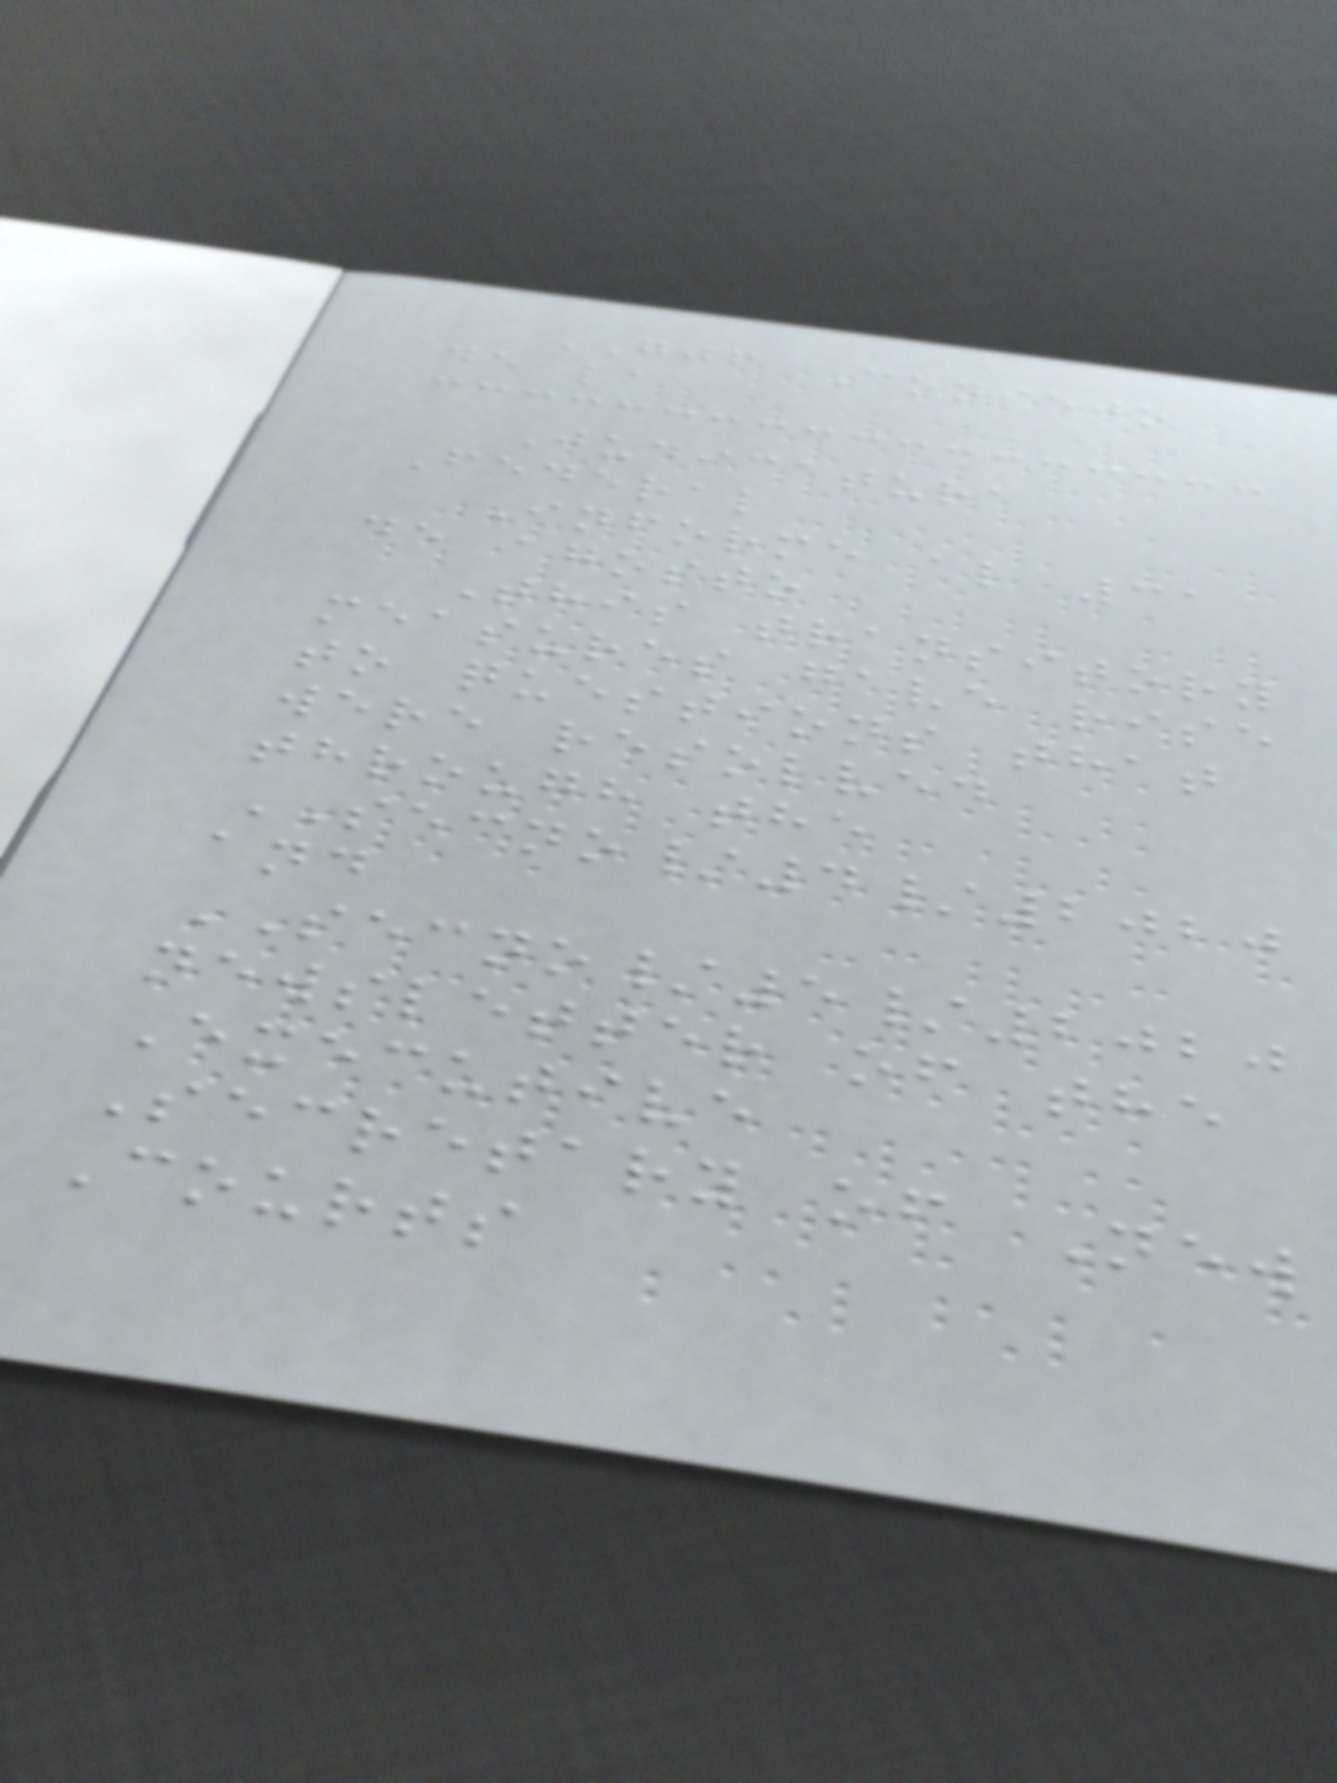GJF Consejo
de la
Judicatura
Federal
Informe al 31
de agosto
This transitory
measures gave rise
to questions that
were resolved
through the
SECNO/4/2020
and
SECNO/5/2020
newsletter of the
Executive
Secretary of New
Courts
